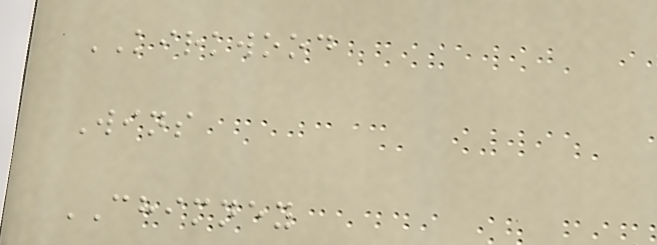KIRKWOOD
Wins
CHIMNEY
